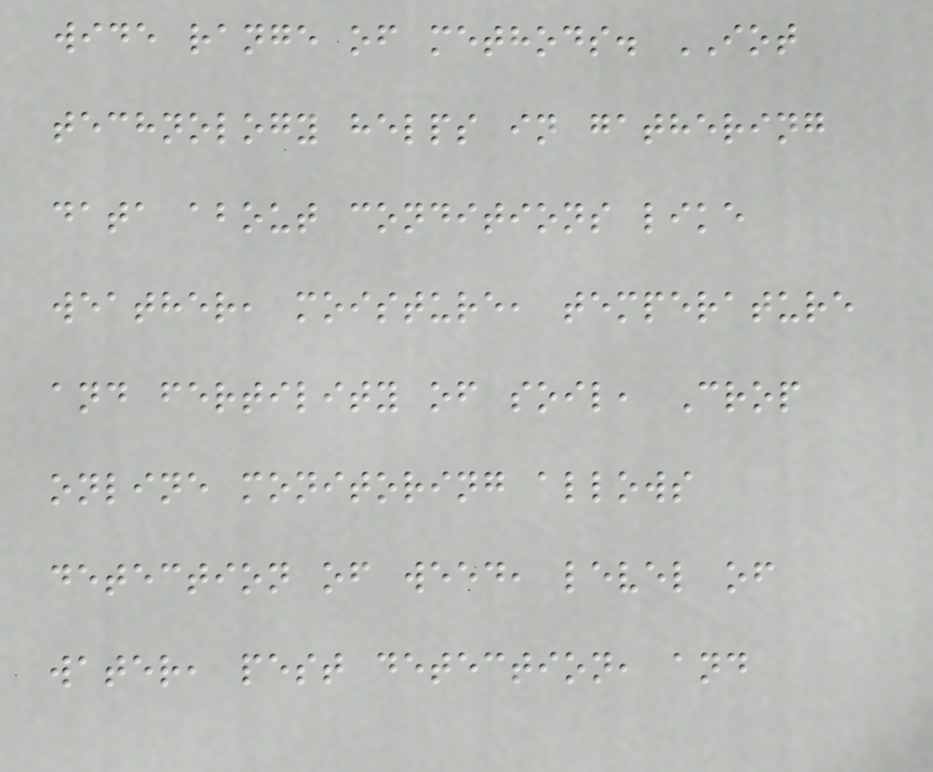wide range of methods. IOT
technology helps in gathering
data about conditions like
weather, moisture, temperature
and fertility of soil, Crop
online monitoring allows
detection of weed, level of
water, pest detection, and
